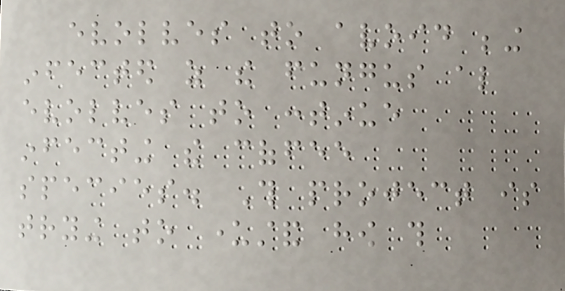evolves to avoid being
infected as the fungus also
evolves to continue
infecting the coffee
species. This project is
trying to understand how this
